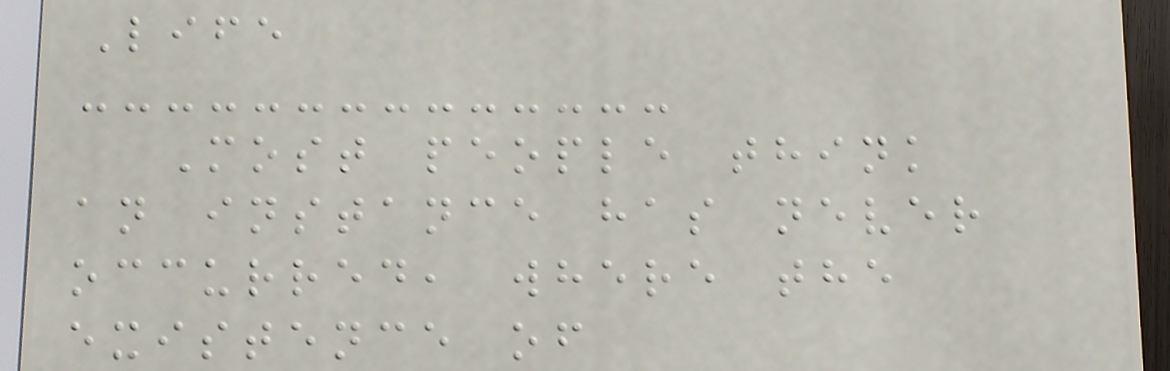Life
Most people think
an instance has never
occurred, where the
existence of
